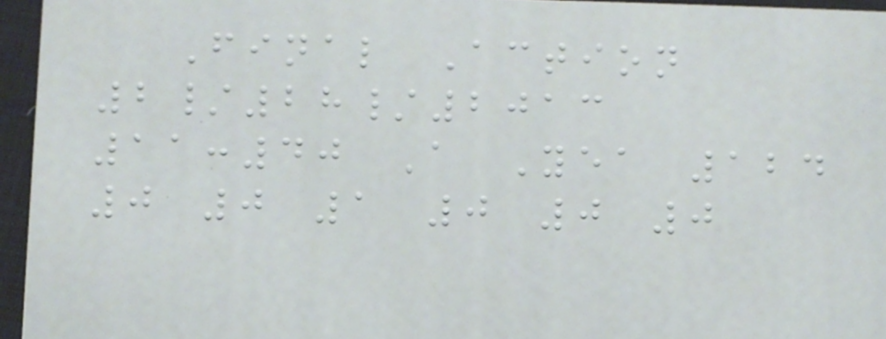Final Action
2/28/2013
11:40 A Yea 124
0 0 1 0 0 0
